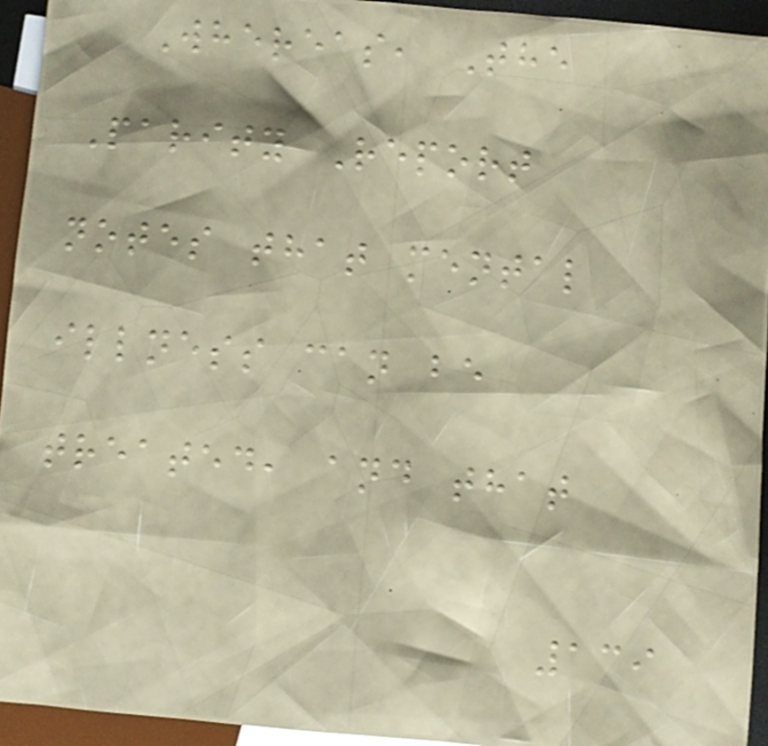Whereas, The
Parity Report
notes that mental
illness can be
treated, and that
139
